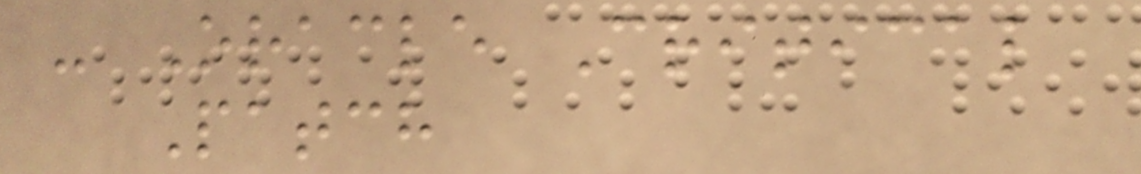- Oracle Critical
Patch
